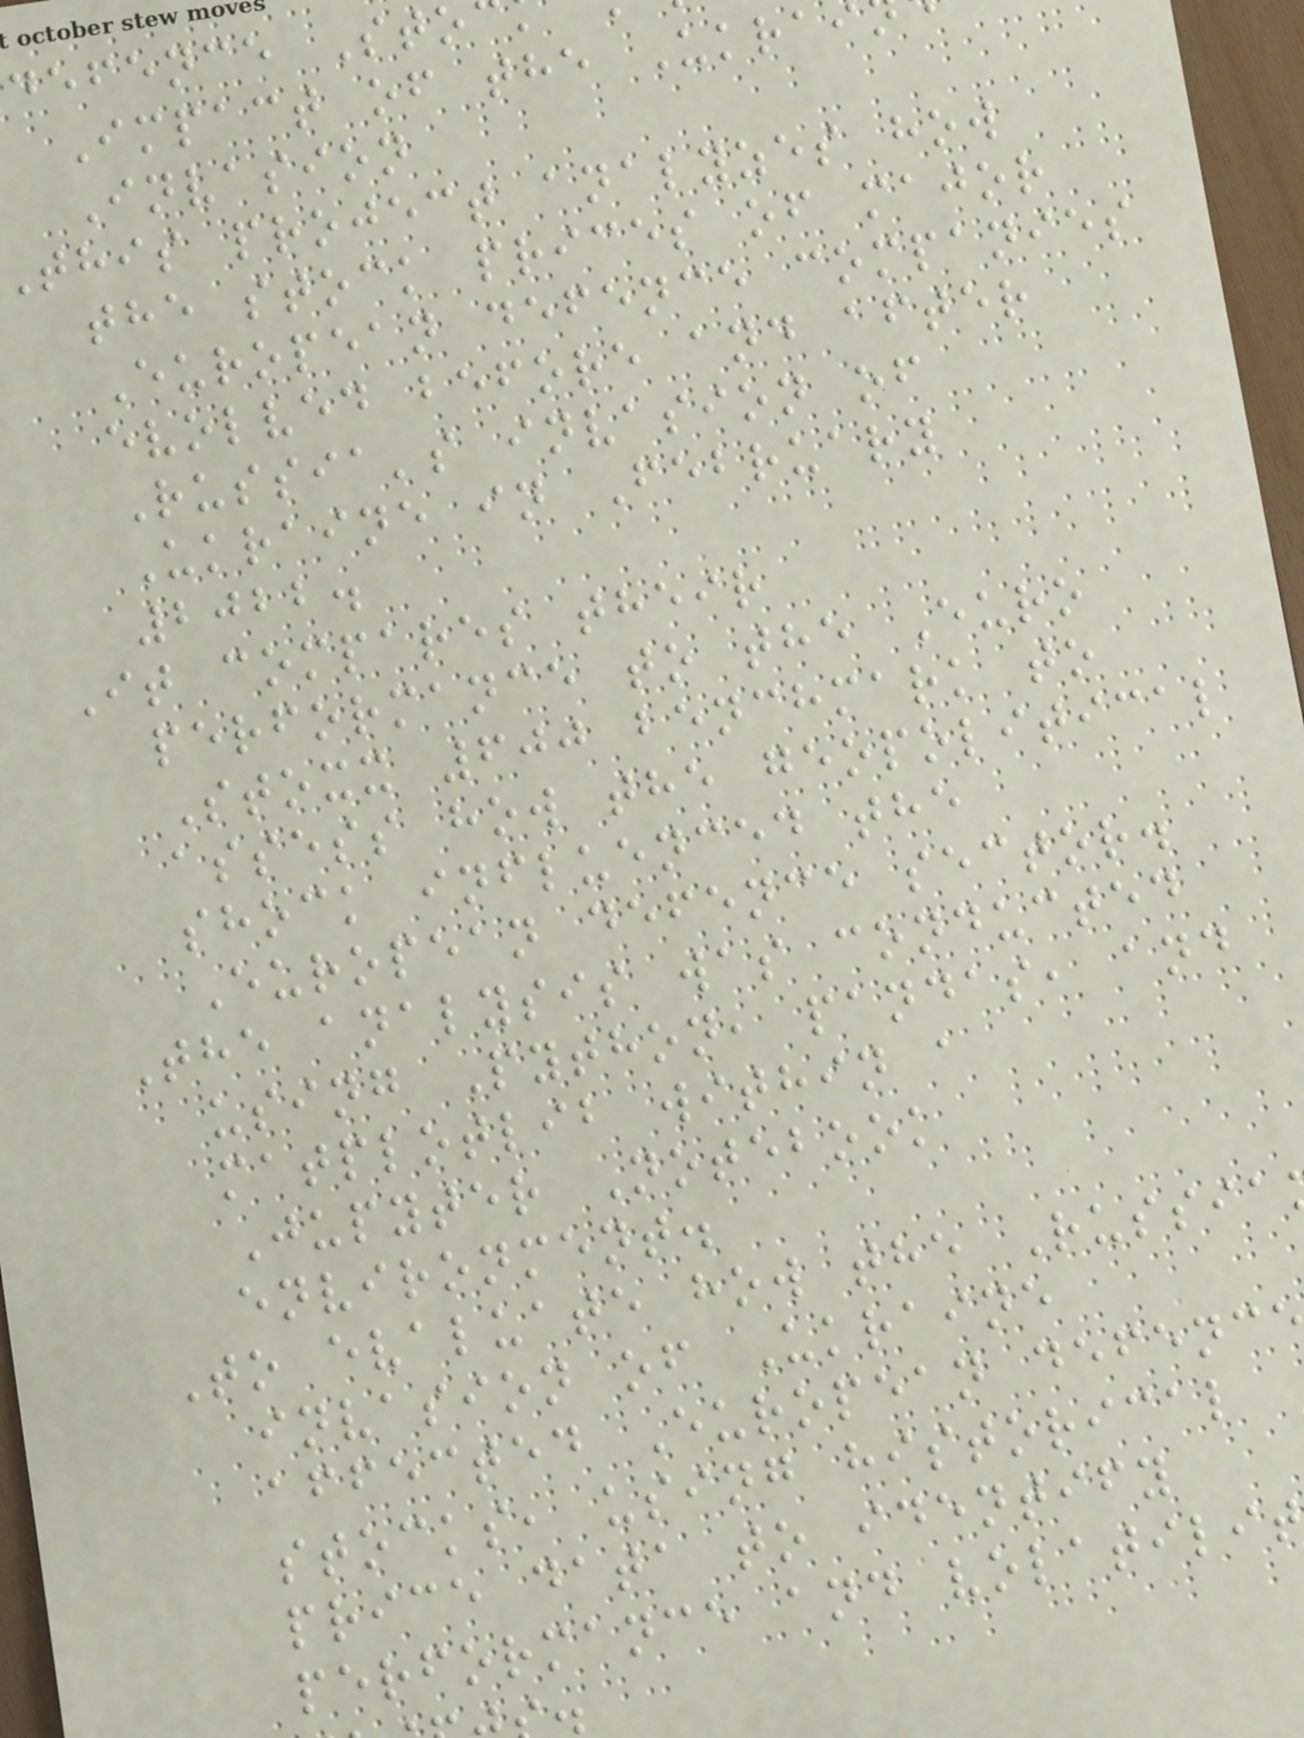defence Sto
Impact of the Ukra
Invasion
this project analyzes how
the stock prices of major
European defence companies
evolved before and after
Russia's invasion of
Ukraine in February
2022.
It compares their
performance to the Euro
Stoxx 600 benchmark to
assess how the geopolitical
shock influenced the
European defence sector.
The analysis was conducted
using Python, pandas, and
matplotlib within a
Jupyter Notebook
environment.
To evaluate how the Russia
invasion of Ukraine
affected European defenc
stocks, using historical
price data to identify
performance and volatilit
